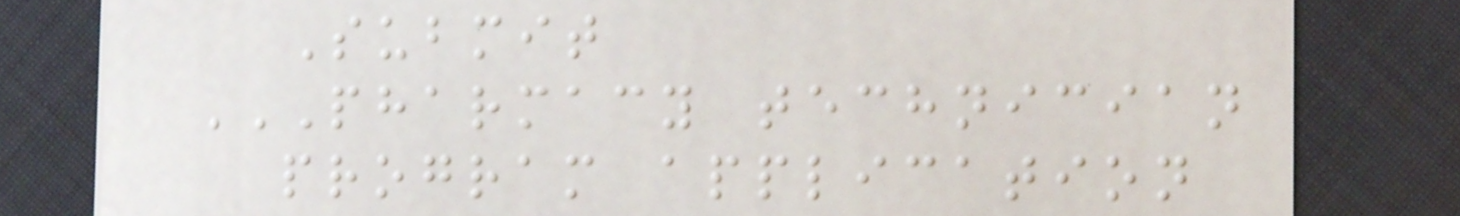Submit
PHARMACY TECHNICIAN
PROGRAM APPLICATION
